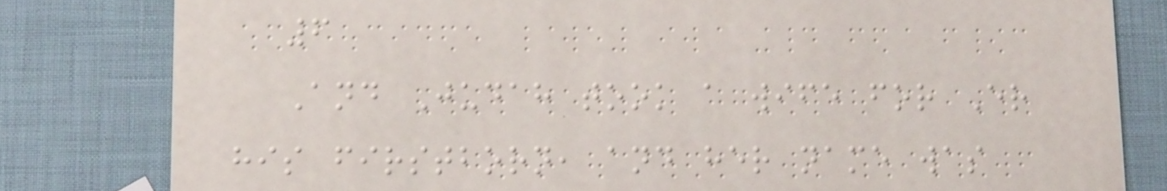6
And Judah took a wife for Er
his firstborn, and her name was
